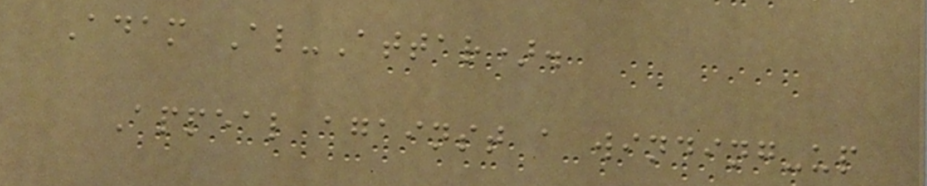Adam Al-Attar).
Appeal against a winding-up
